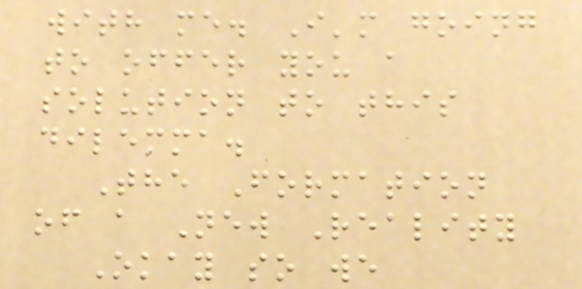with me. I'm going
to offer you a
solution to this
dilemma.
The Formation
of a New Reality
Okay so we
